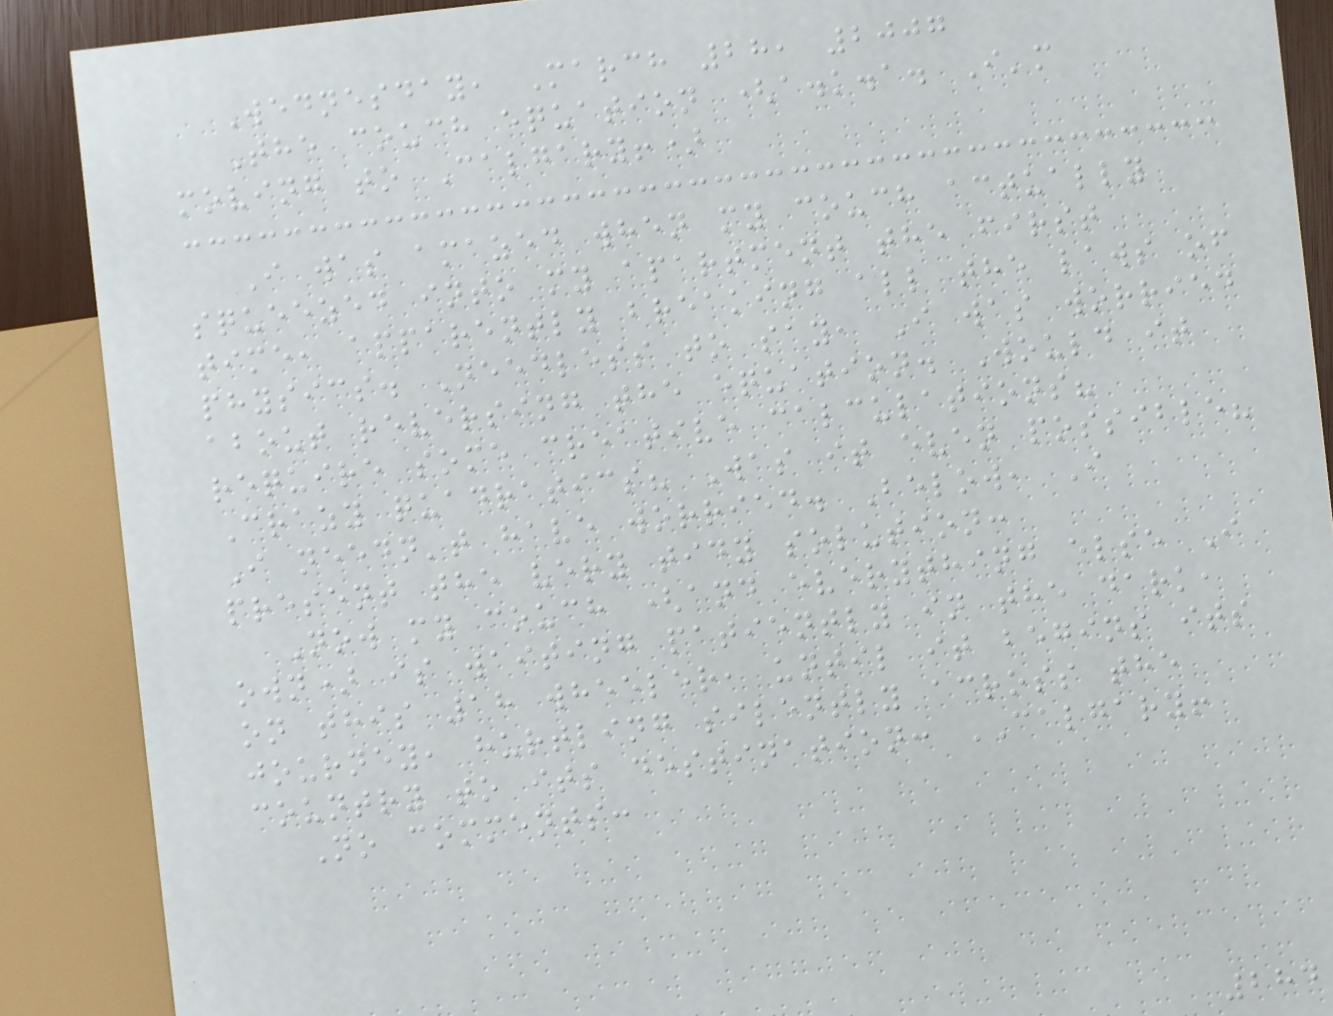Wednesday, March 28, 2007
The couch equation (a.k.a. I'm
moving to Calgary!)
I was amazed when my couch actually
squeezed into my apartment the first
time, apparently breaking all the laws of
physics. Needless to say, I was worried
about reversing the equation. Would it
require some creative calculations?
Crazy quadratics? Was it even possible?
I needn't have worried. Below, I
present the very tidy solution:
Now my couch (and everything else I
own) is waiting patiently in the dark,
on this 18 wheeler, until it begins its
journey, hurtling silently across the
country to its destination: CALGARY!
No comments:
284
